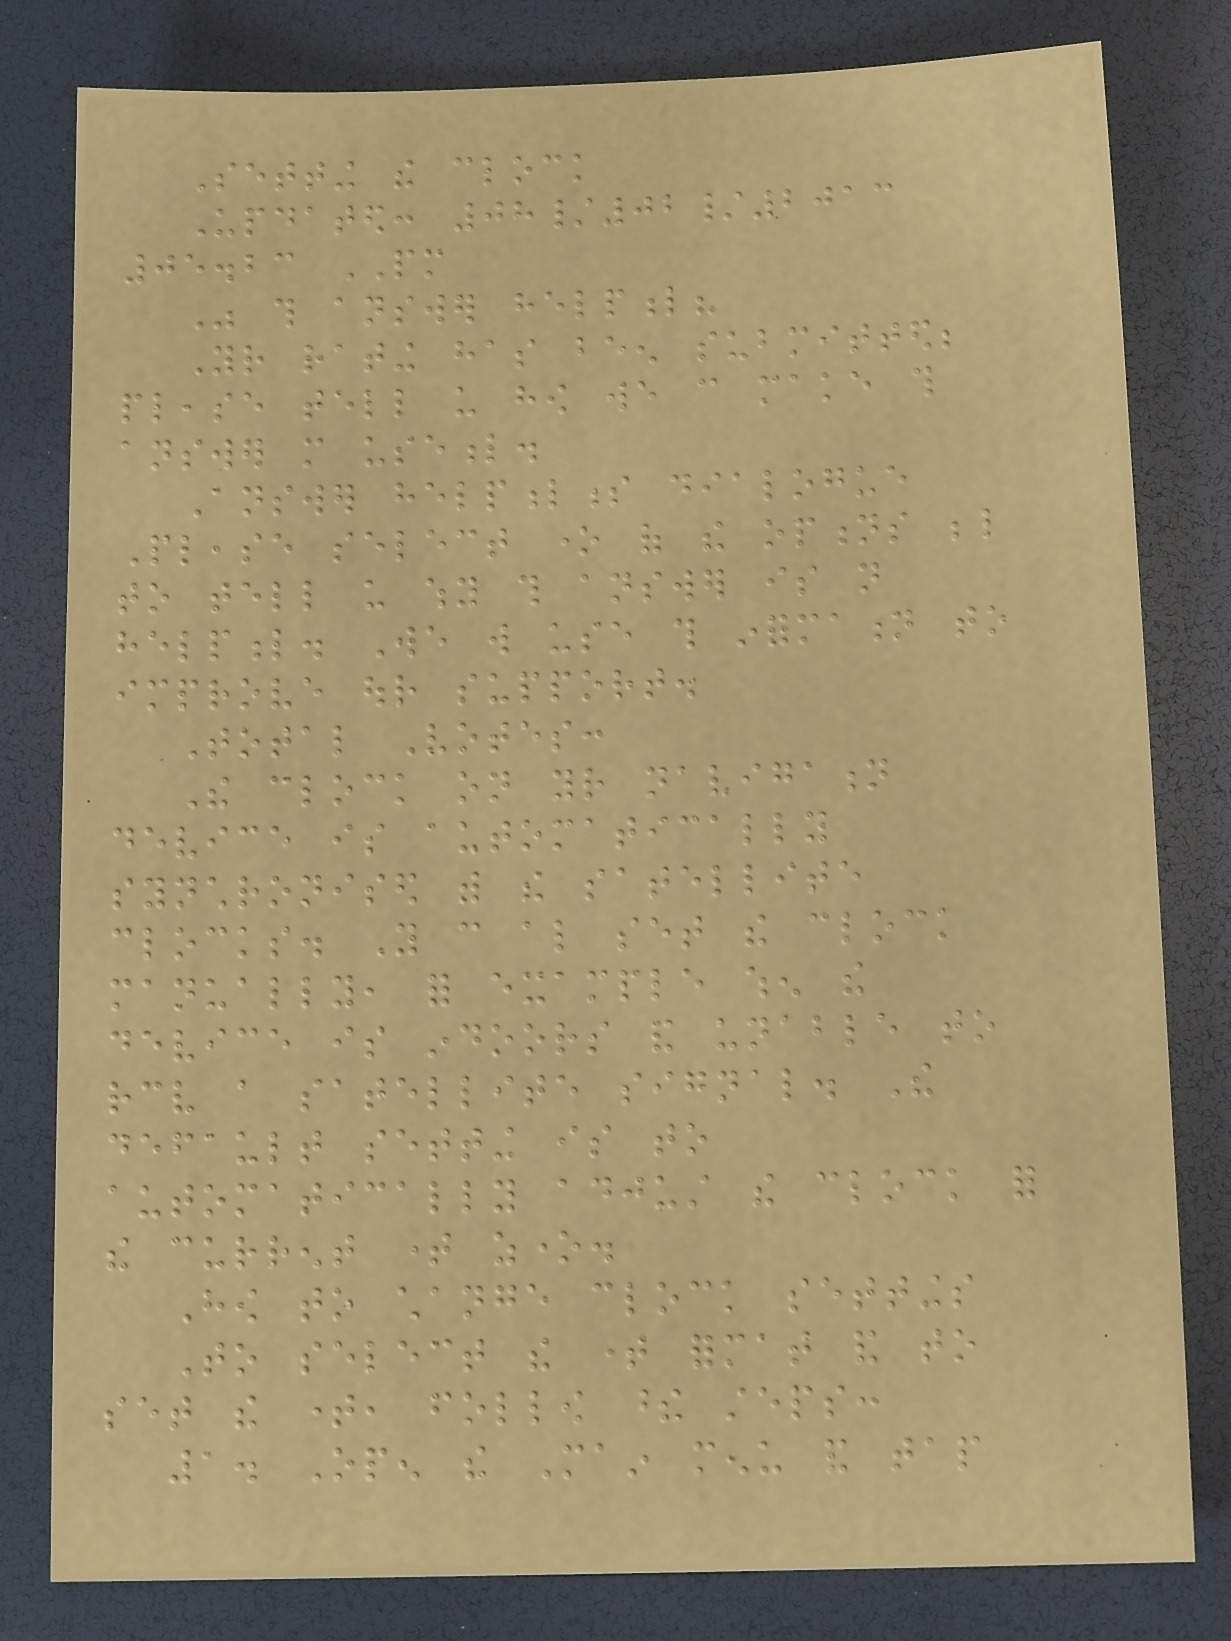Setting the clock
Updated: 08/02/2013
05.23 PM
Was this answer helpful?
Your rating has been submitted;
please tell us how we can make this
answer more useful.
Answer helpfulness dialogue
Please select one of the options below
to tell us why this answer is not
helpful. We will use this information to
improve our support.
Total Votes:
The clock on your navigation
device is automatically
synchronised with the satellite
clocks. You can also set the clock
manually, for example when the
device is indoors and unable to
receive a satellite signal. The
default setting is to
automatically adjust the clock for
the current time zone.
How to change clock settings
To select the time format and to
set the time, follow these steps:
1. Open the Main menu and tap
